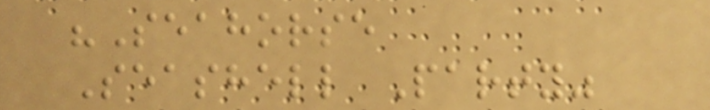"Seahorse
Seashell Party"
